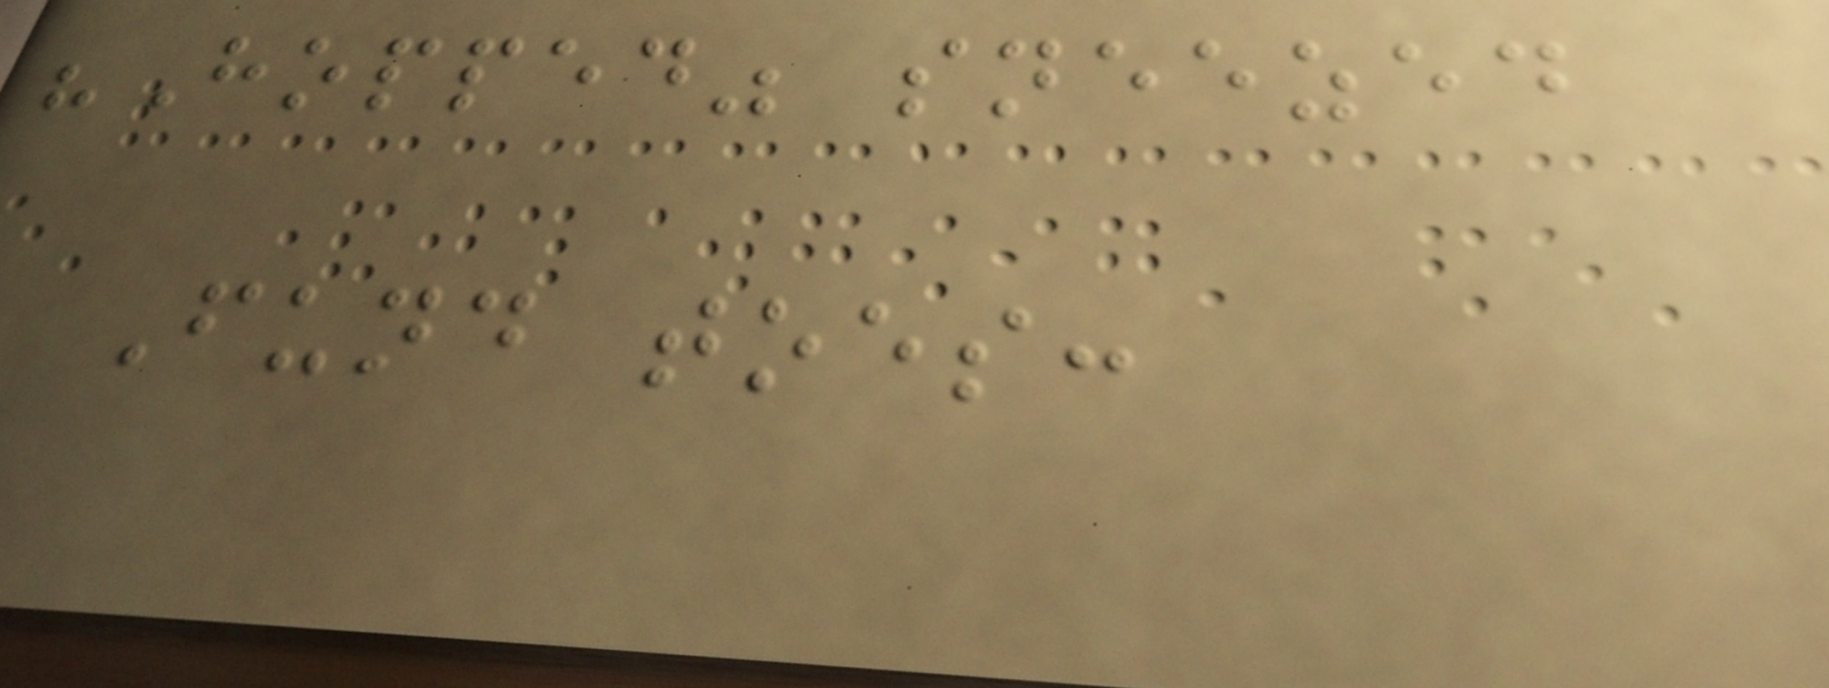"Hopped" sneezed
Fund toes:
